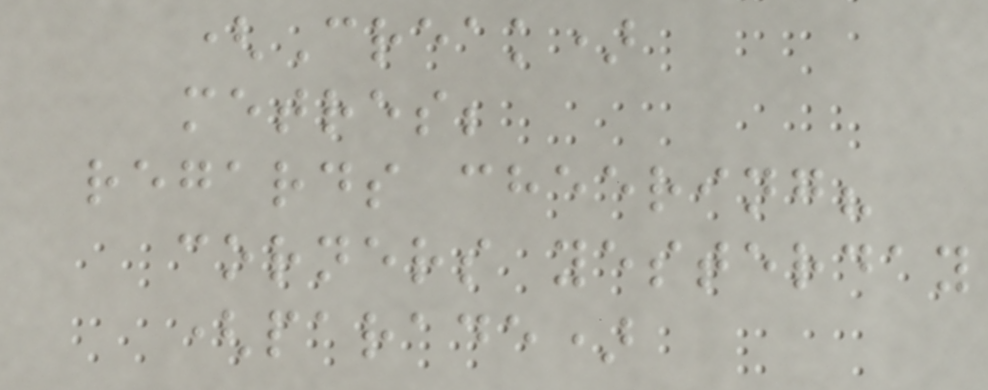(Creak)
metres;
regards cheering?
corners yesterday
(parade)
